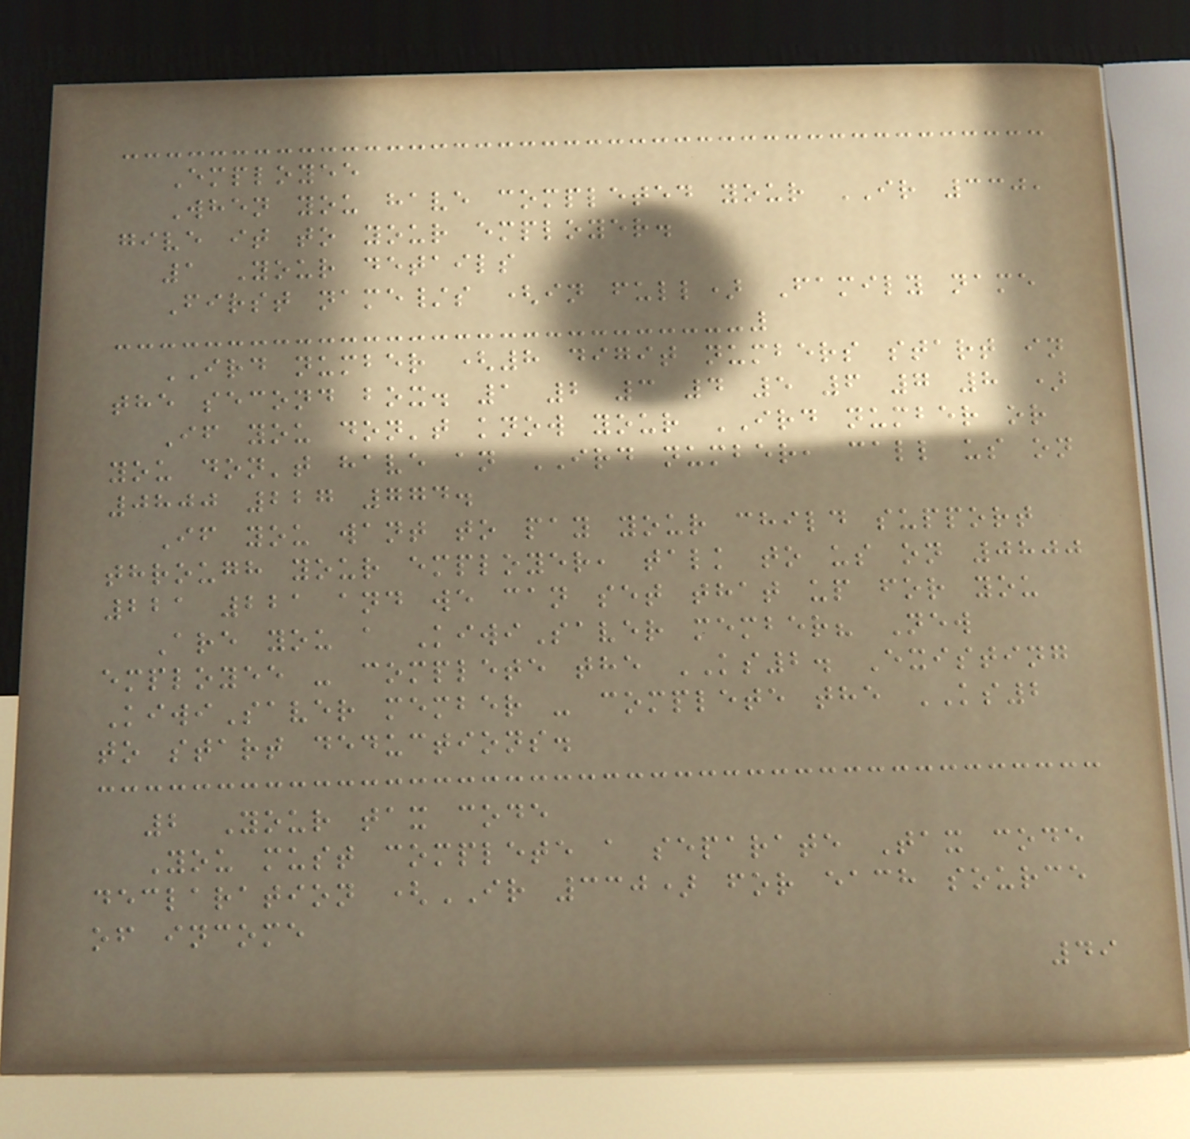Employee
When you have completed your IR 330,
give it to your employer.
1 Your details
First name/s (in full) Family name
IRD number (8 digit numbers start in
the second box. 1 2 3 4 5 6 7 8 )
If you don't know your IRD number or
you don't have an IRD number, call us on
0800 227 774.
If you want to pay your child support
through your employer, talk to us on 0800
221 221 and we can set that up for you
Are you a KiwiSaver member? New
employee - complete the KS2. Existing
KiwiSaver member - complete the KS2
to start deductions.
2 Your tax code
You must complete a separate Tax code
declaration (IR 330) for each source
of income
49
